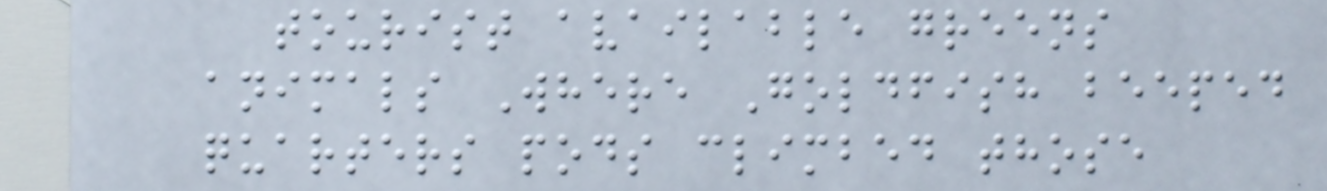tourist available greens
animals Where Goldfish beeped
quarters pods climbed those
